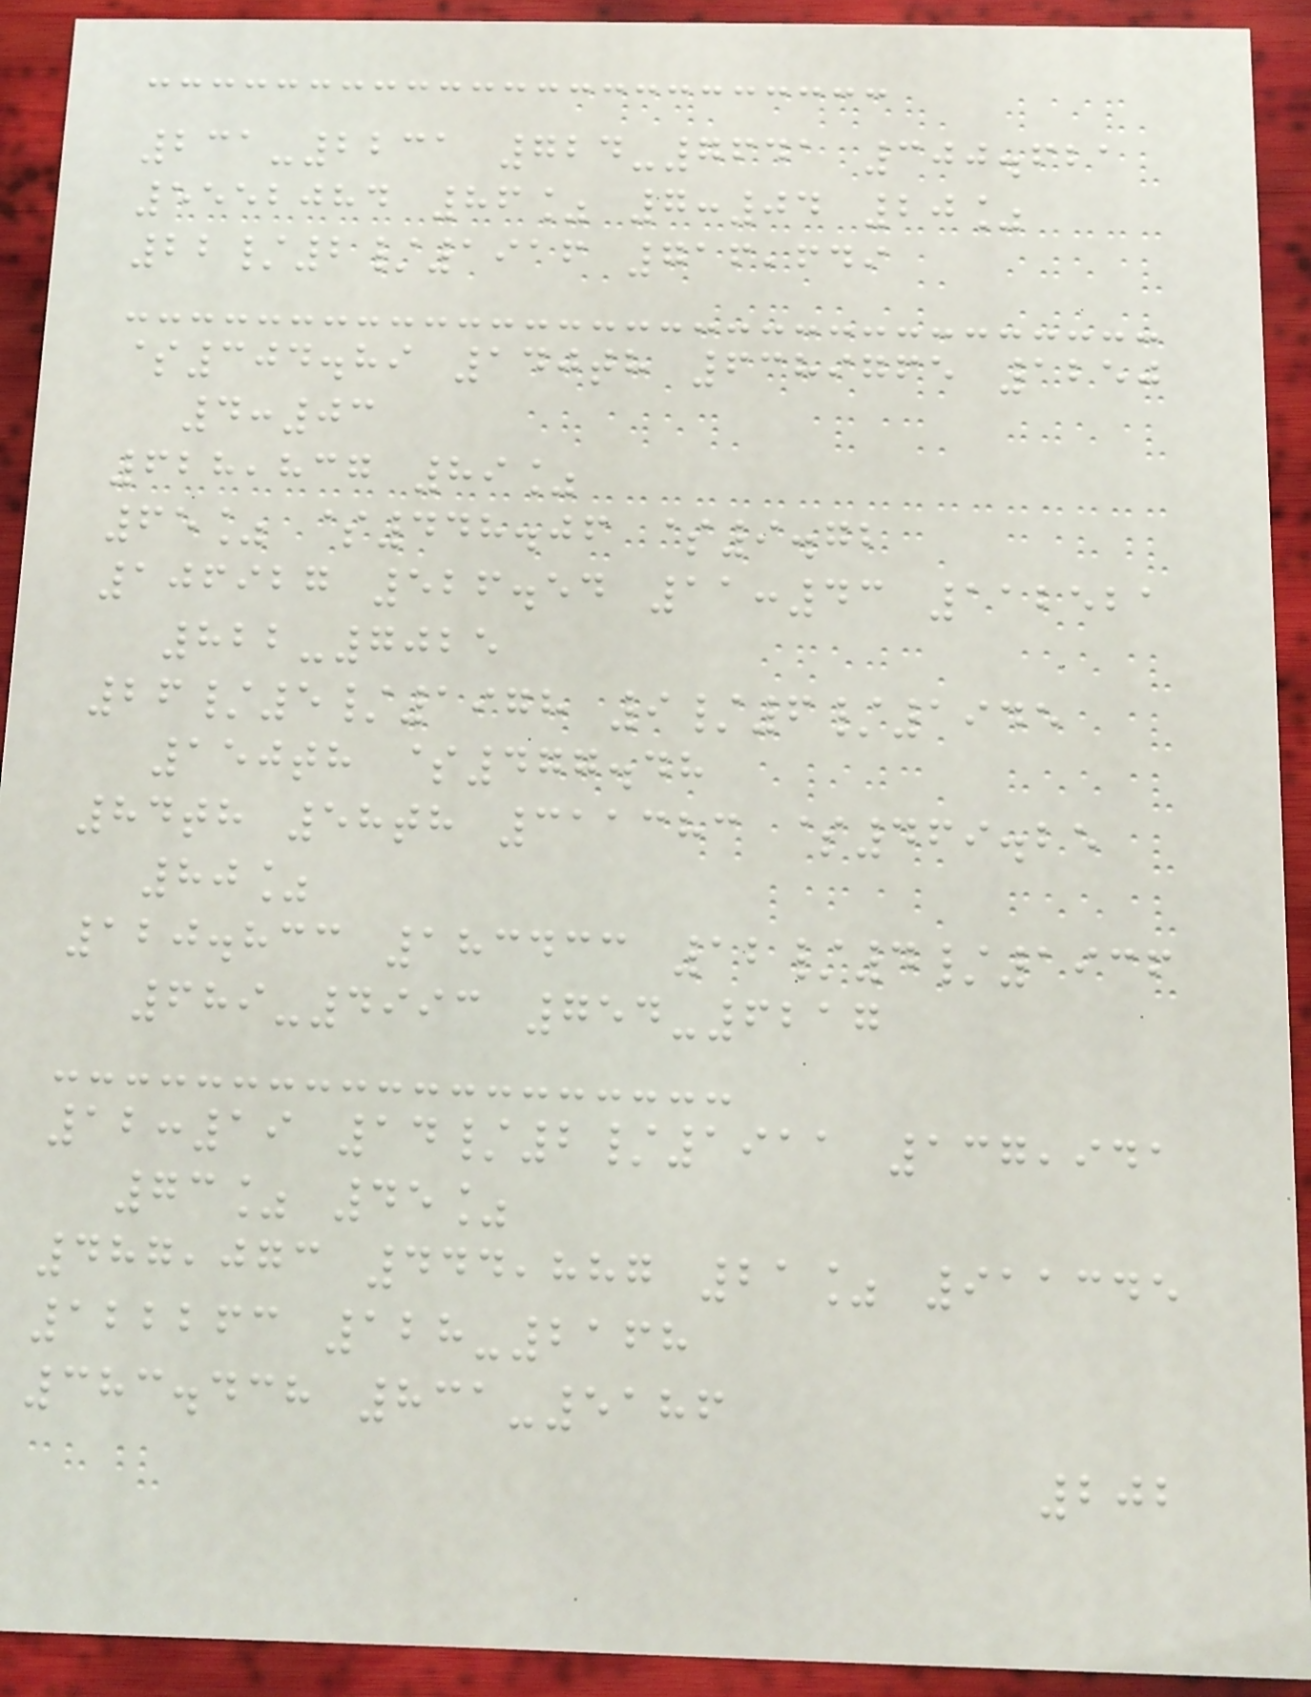231-2231 724-7641 300.621
5552084 86% 7:04 20%
22/2/1916 716,649
$304.89 140th 6389765 1250
4:03
628,837 89%
65% $448.06 $9.72
106927 526.54 11:43 112521
822-7025
26/5/1978 9/6/1945
150th $477.48
84th 58th 311383 $469.25
80%
120.833 183433 12/4/1936
689-4993 754-6217
12:19 14/2/1911 137,941
73% 45%
487,073 444,887 21% 911345
122263 128-2168
383.438 831-5186
202
